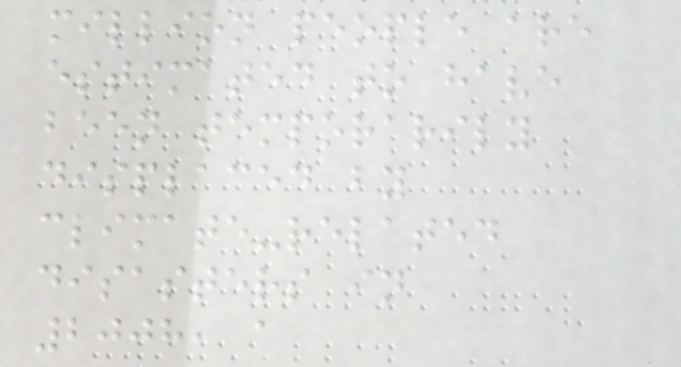million people are
estimated to have
been temporarily
displaced by
climate-related
disasters in
2008, a
